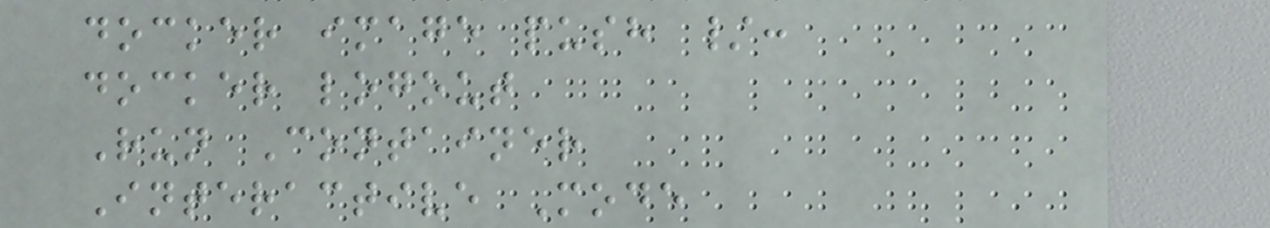docker image push /:
docker logout
Run Container
Interactive Mode
